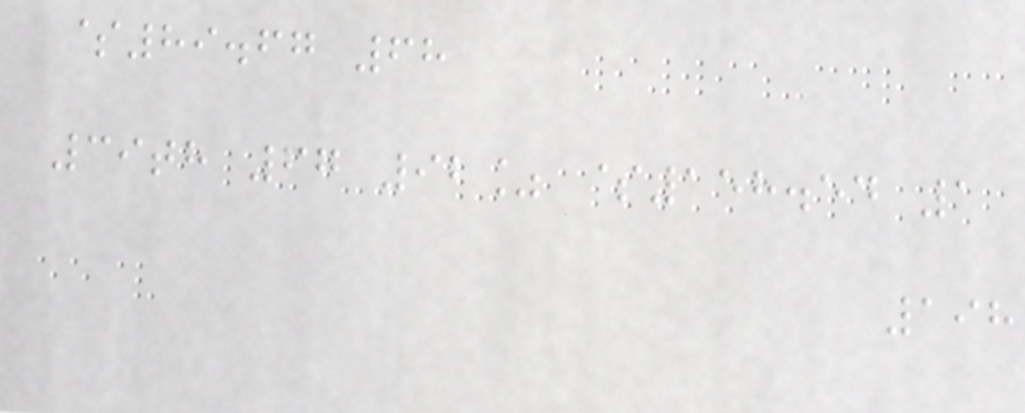$89.67 68
39th 67 92% $158.54 1
198
